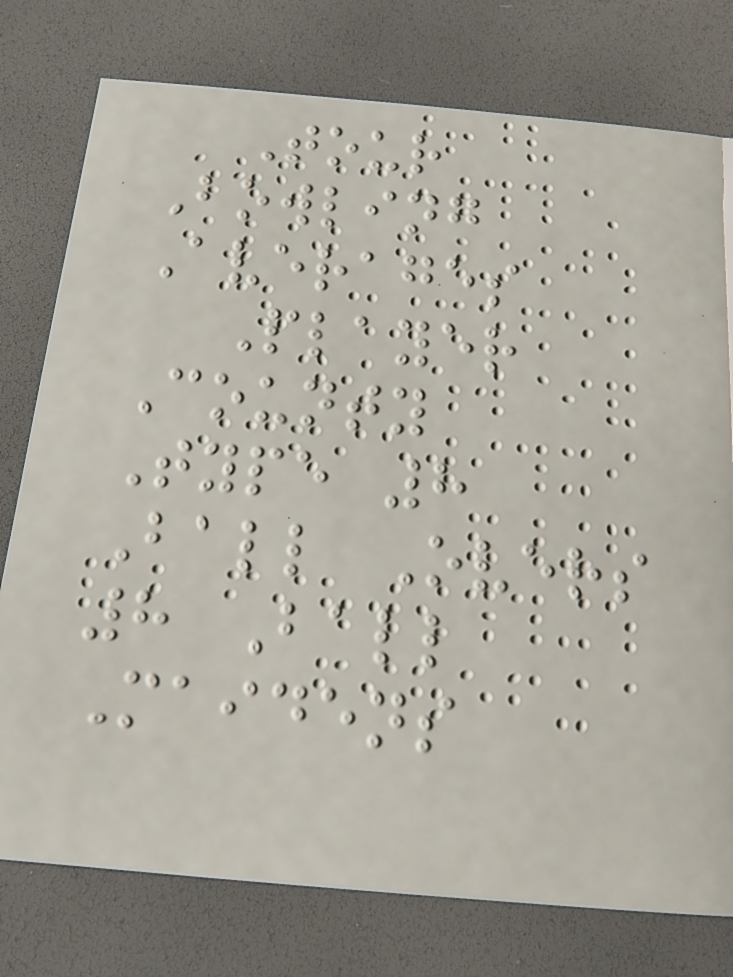Tour
Bowling
Averages
Player
County
Type 8
Ball Overs
8 Ball
Maidens
